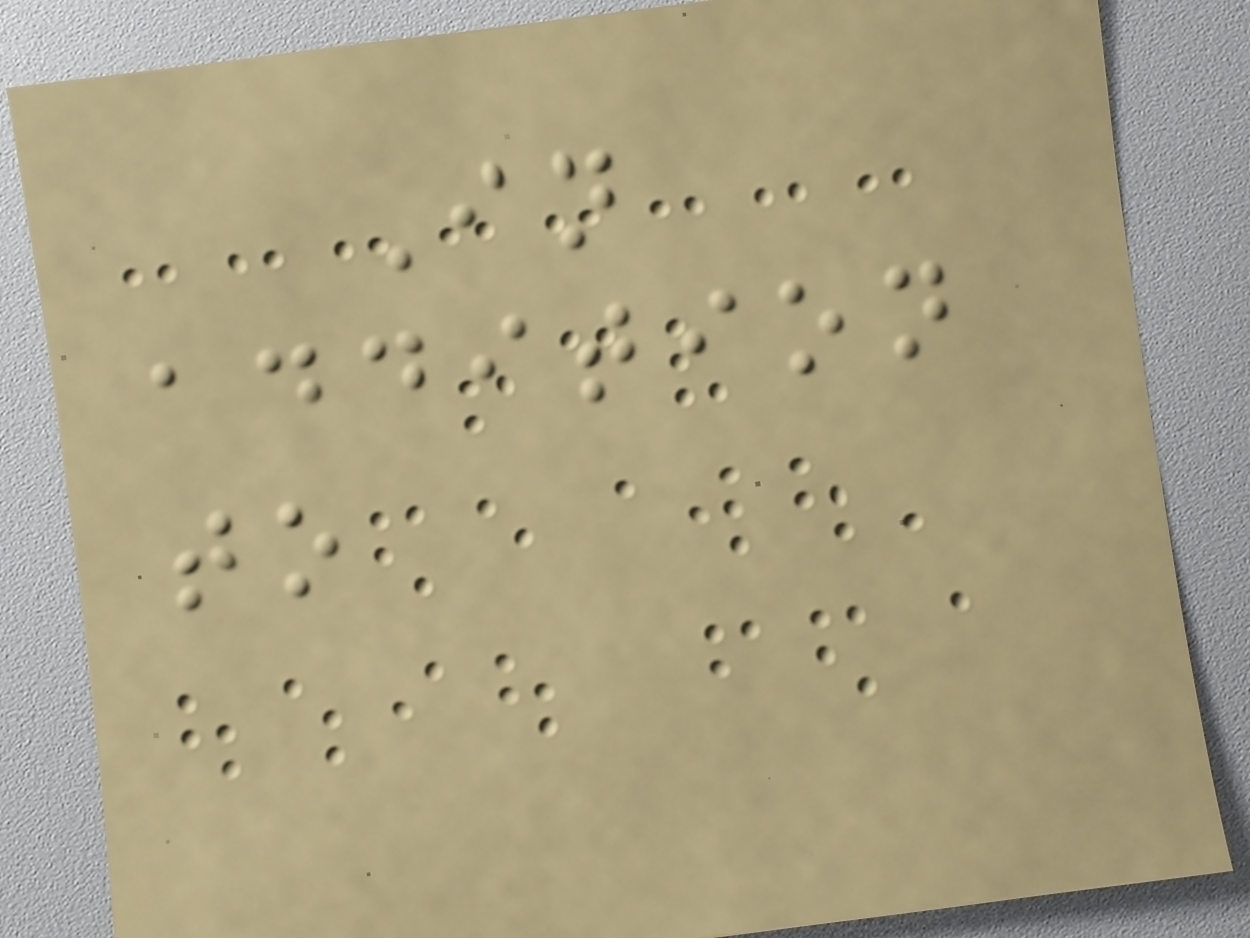In
addition
to
